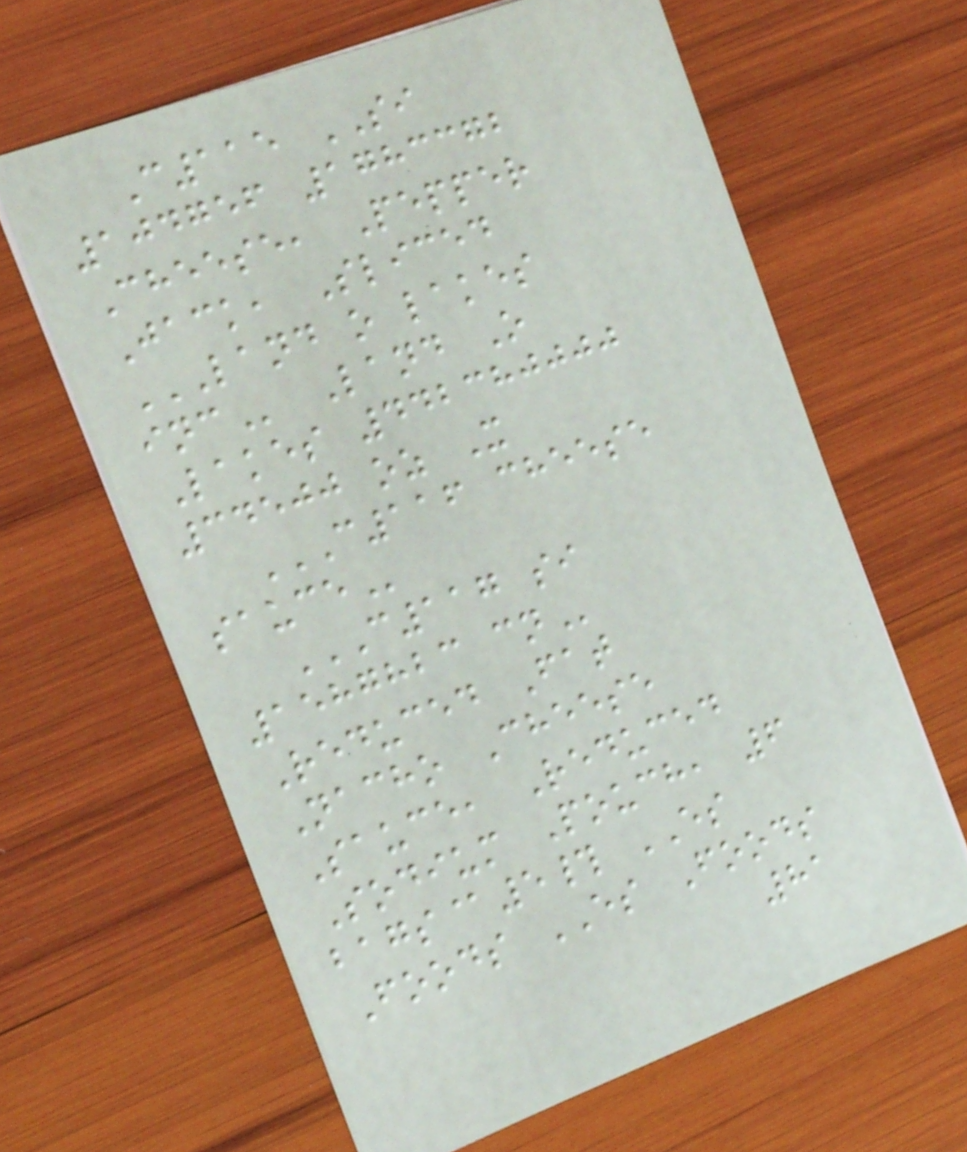C115 SI
104756 1783372
Cheese, Pepper
Jack, Sliced
LAND O LAKES
INC Land O
Lakes 442380000
34500 oz X
C116 CHEESE
SAUCE
C117 SI
1587823 CN
Reduced Fat
Nacho Cheese
Sauce, Reduced
Sodium Pouch, 6
bags@5# ES
Foods ES Foods
81
